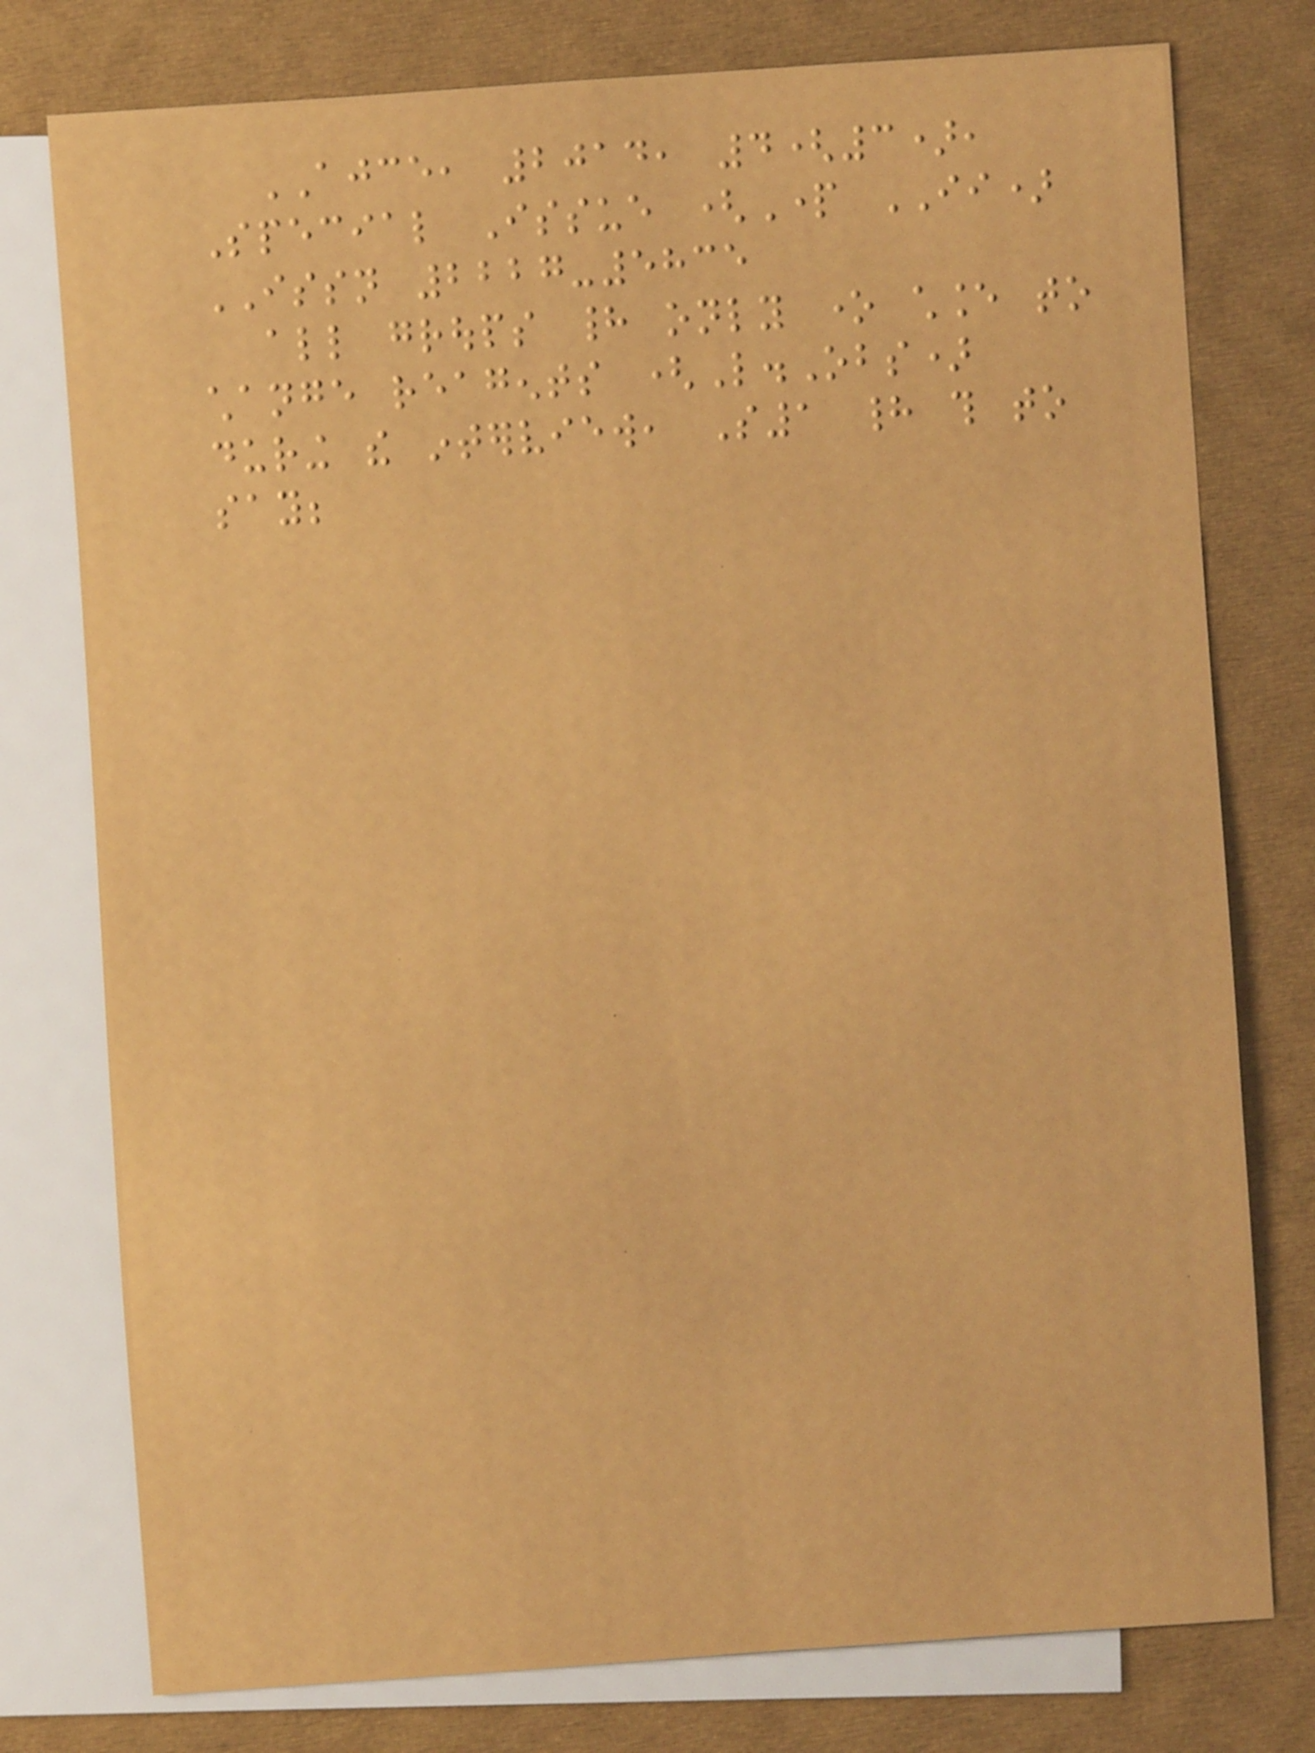AJCE, 2014, 4(3),
Special Issue (Part II)
ISSN 2227-5835
all groups had only one chance to
change reagents (L.Obs)
during the interview, S1 had this to
say;
